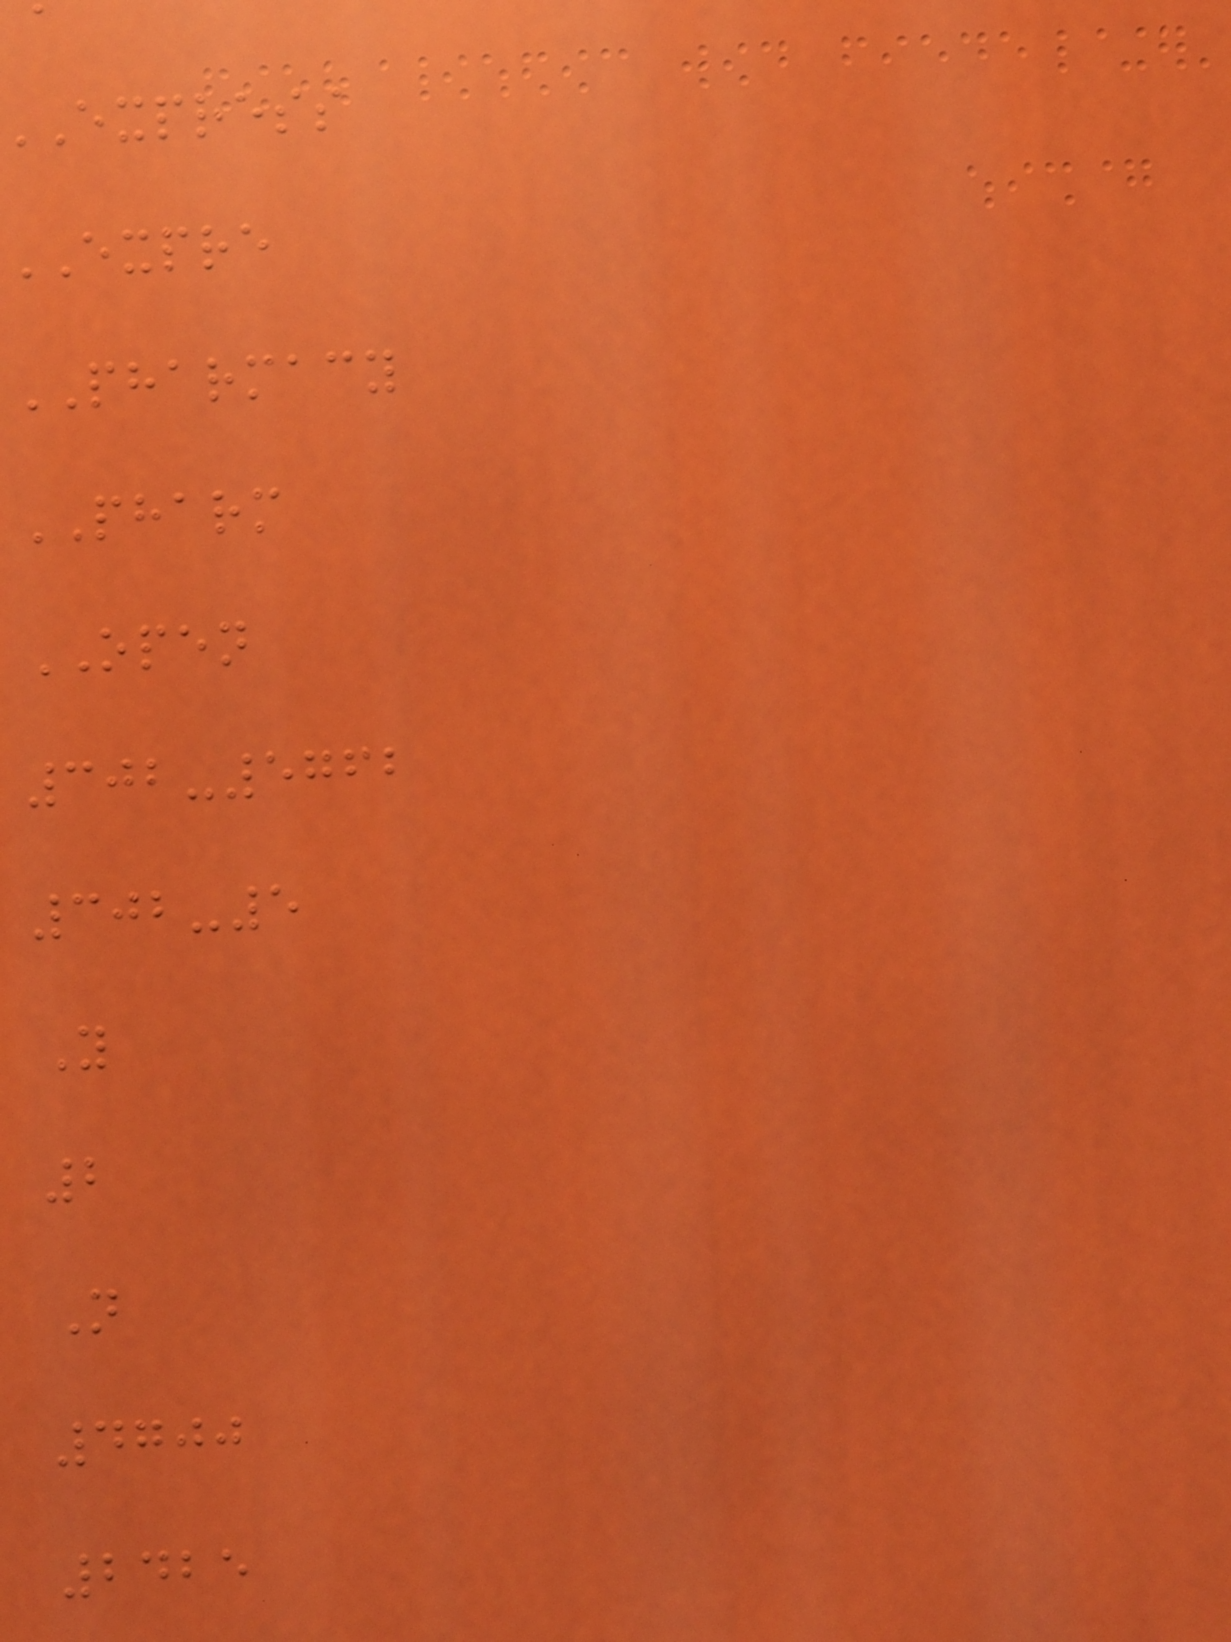express
EXPRE
PHARMACY
PHARM
OPEN
302-5762
302-5
Y
2
N
4700
2425
